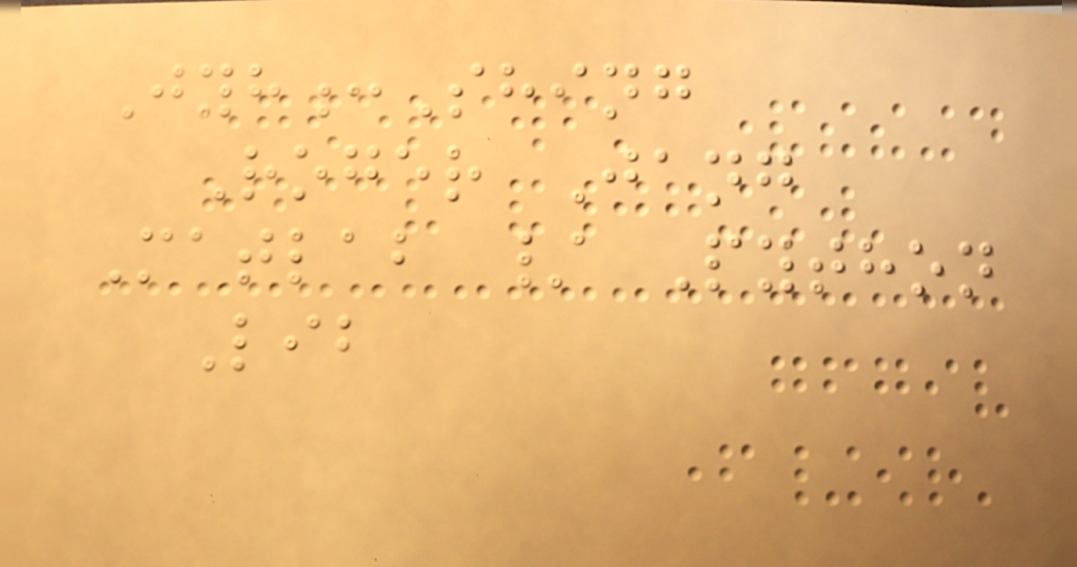Jyh:Shing
Roger Jang
Matlab / Python
Lib
